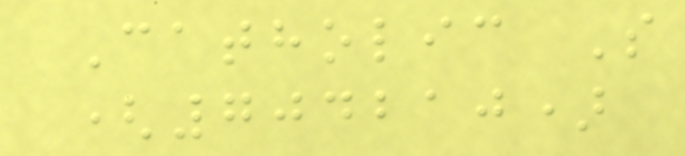Catholic S
(704210)
